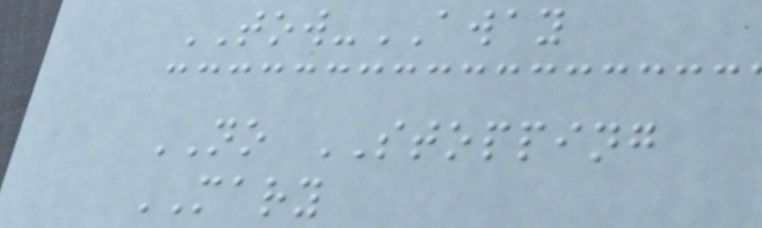TOW-AWAY
NO STOPPING
MARY
